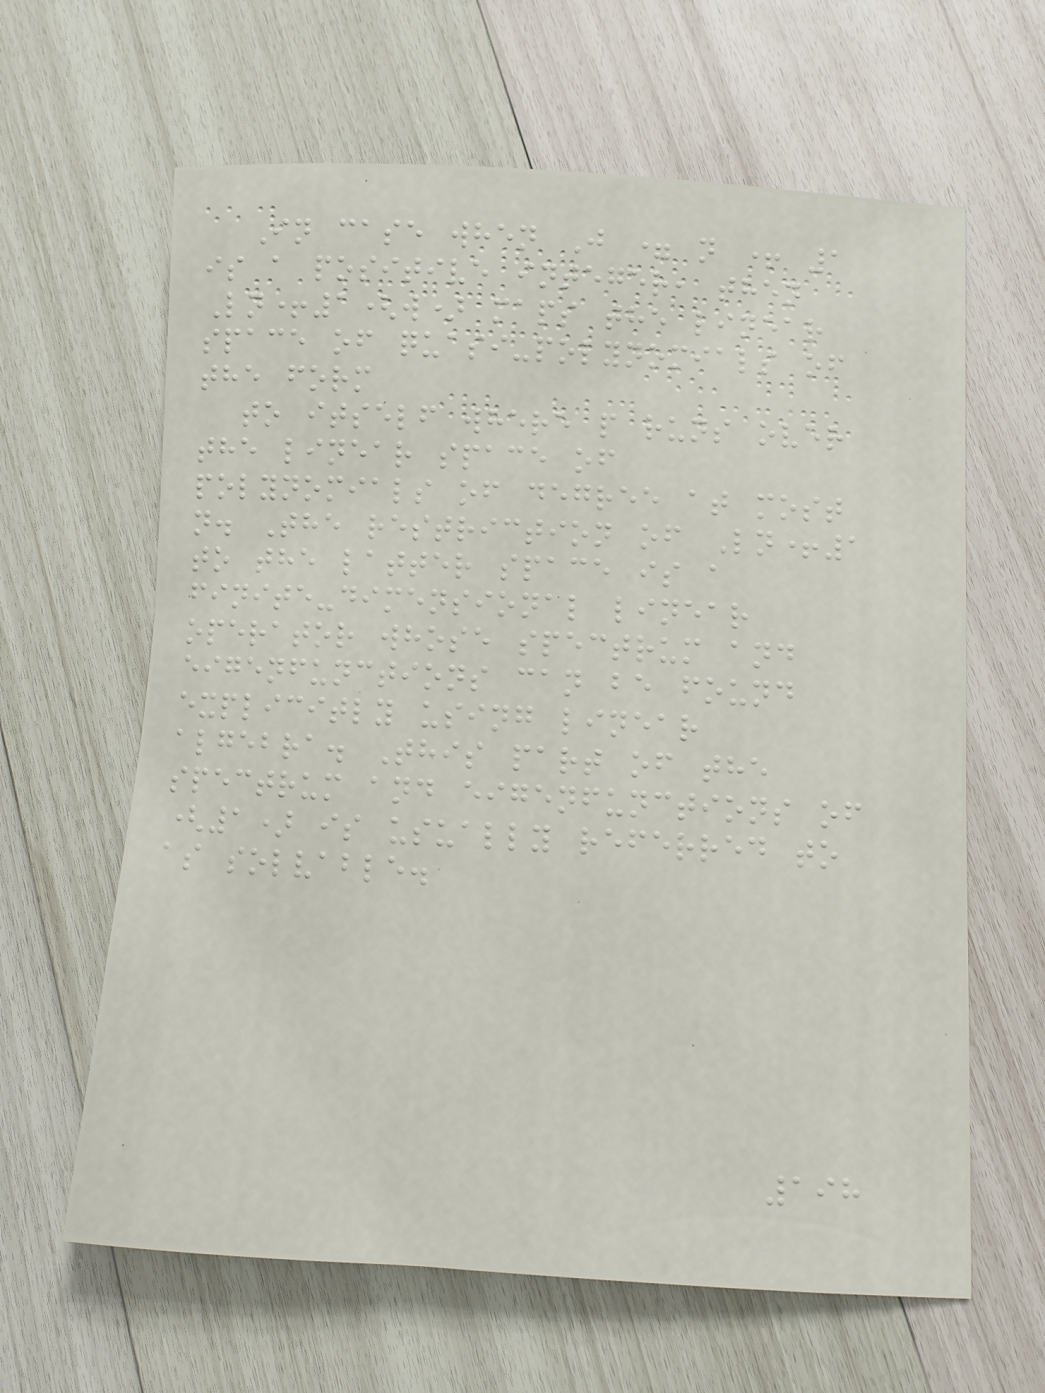In case when J = n + 1
is a positive integer, then
Ln+1(w) maps the linear
space of quasi-polynomials of
the form
to itself where p runs over
the linear space of
polynomials of degree at most
n. The restriction of Ln+1
to the latter space is a
finite-dimensional linear
operator whose spectrum and
eigenfunctions can be found
explicitly using linear
algebra. This part of the
spectrum and eigenfunctions of
(1) is usually referred to
as solvable.
198
